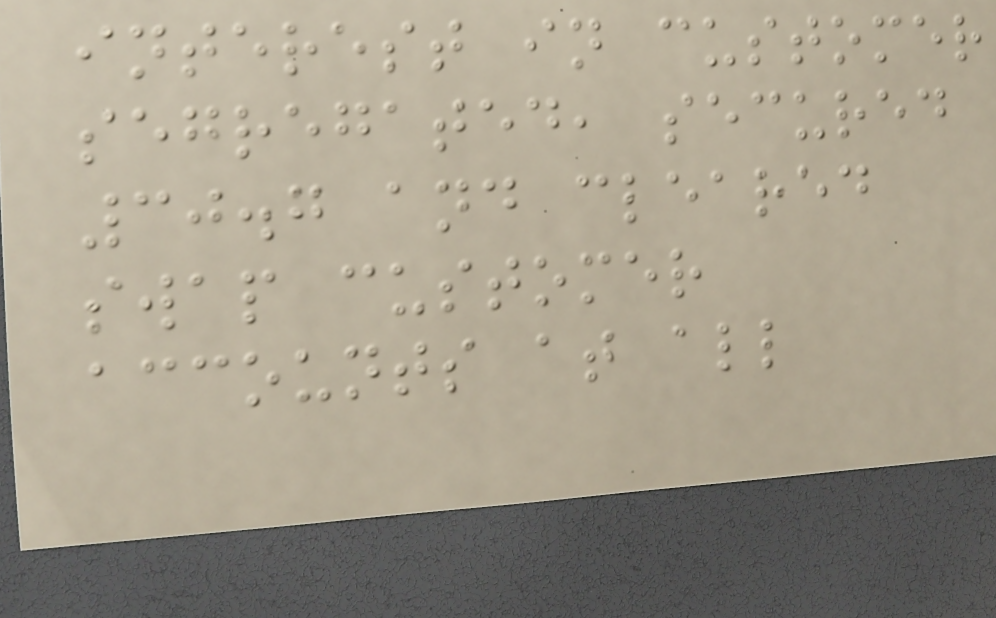interest in customer
segregated, secured
30.7 and cleared
swap customer
accounts at all
